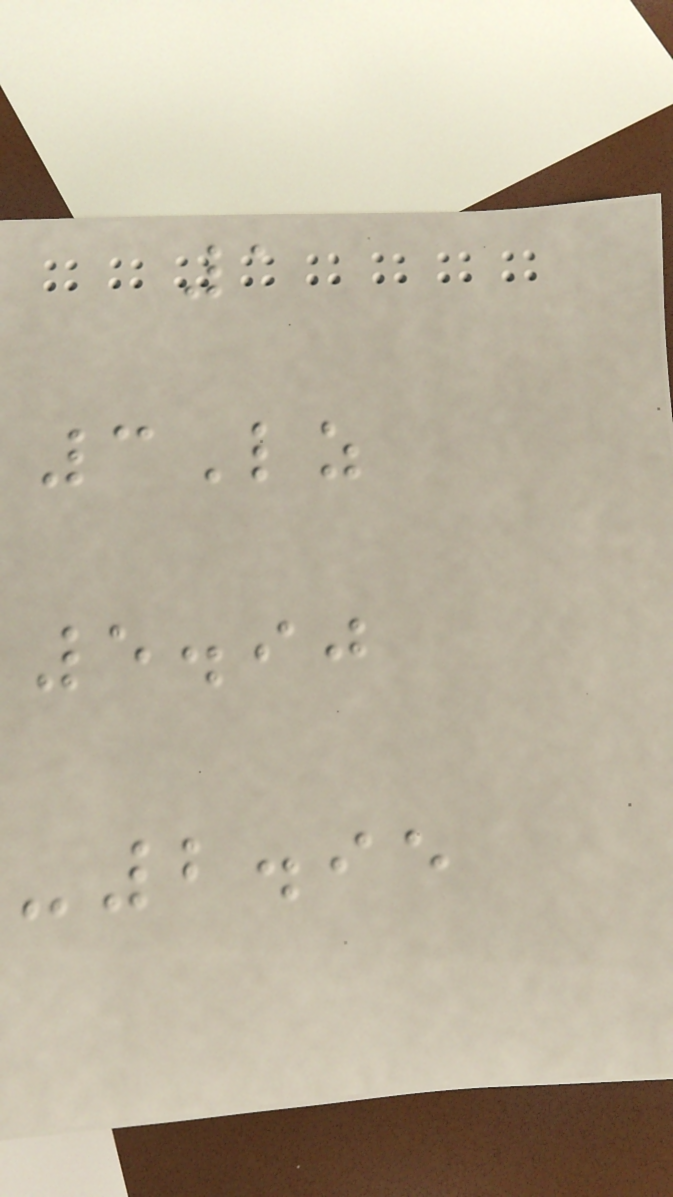1
3Lz
5.90
-2.95
